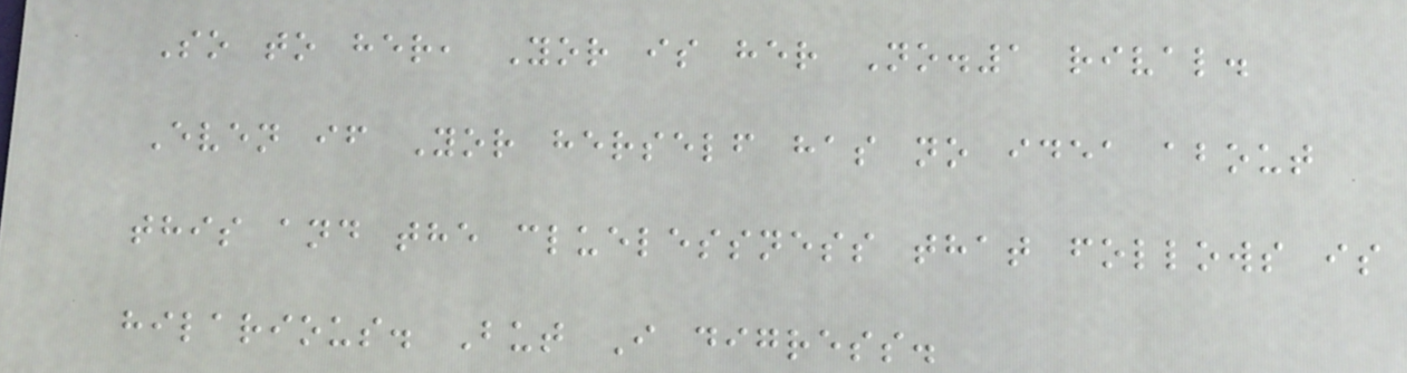So to her, Yor is her No.1 rival.
Even if Yor herself has no idea about
this and the cluelessness that follows is
hilarious. But I digress.
